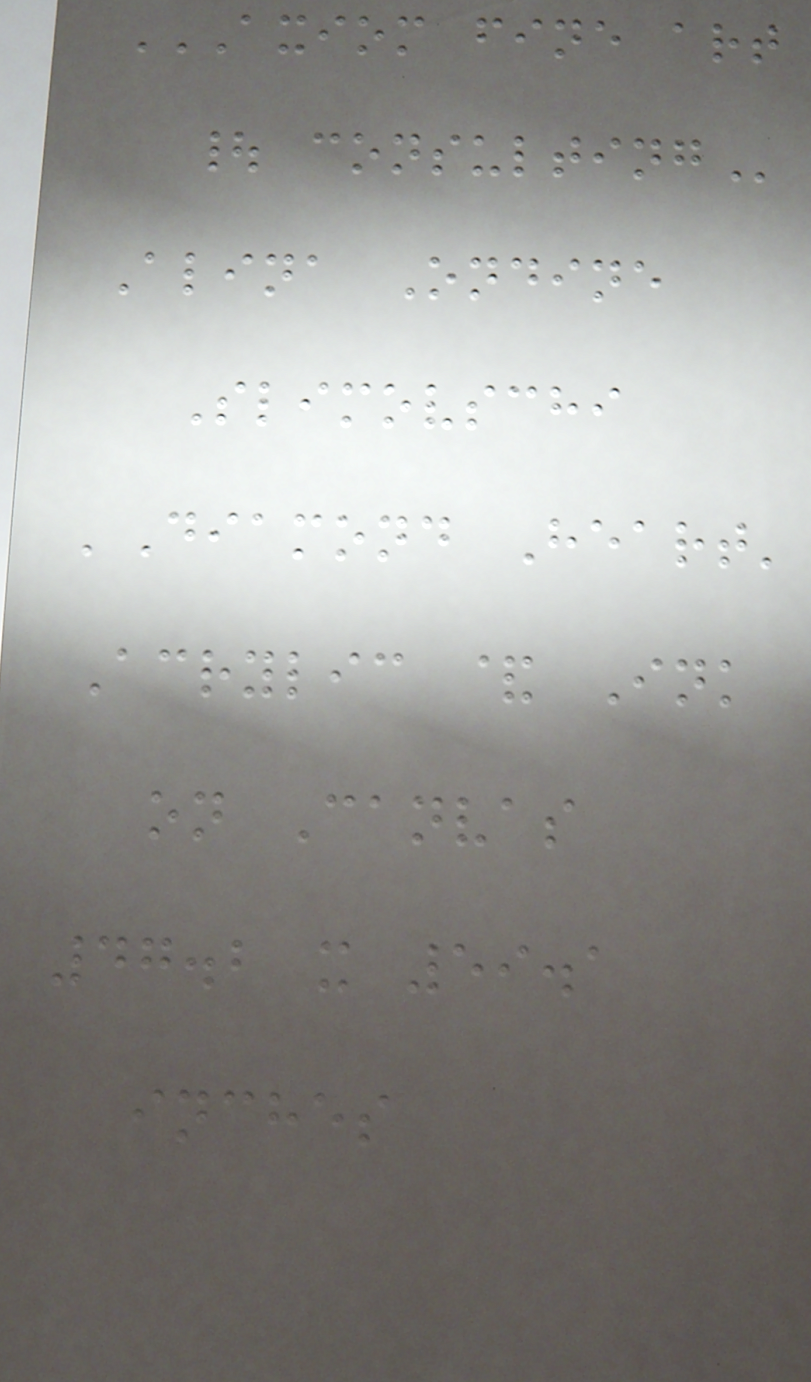AXIOM FINE ART
| CONSULTING
Alina Ondine
Slimovschi
'Diamond Heart'
Acrylic & Ink
on Canvas
47.2 x 59.1
inches
